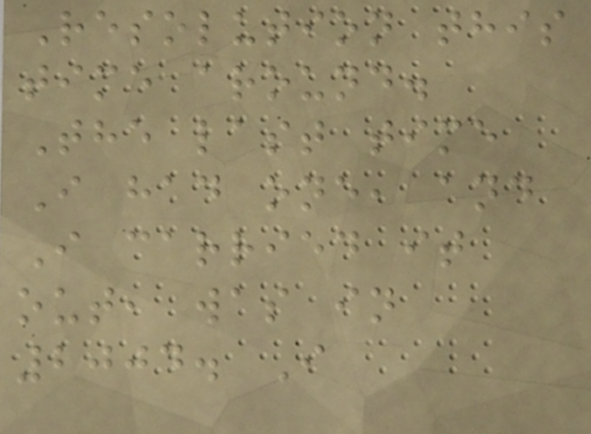Resolution this
time around.
The last time
I had one, and
I carried it
out, was in
2004. I
